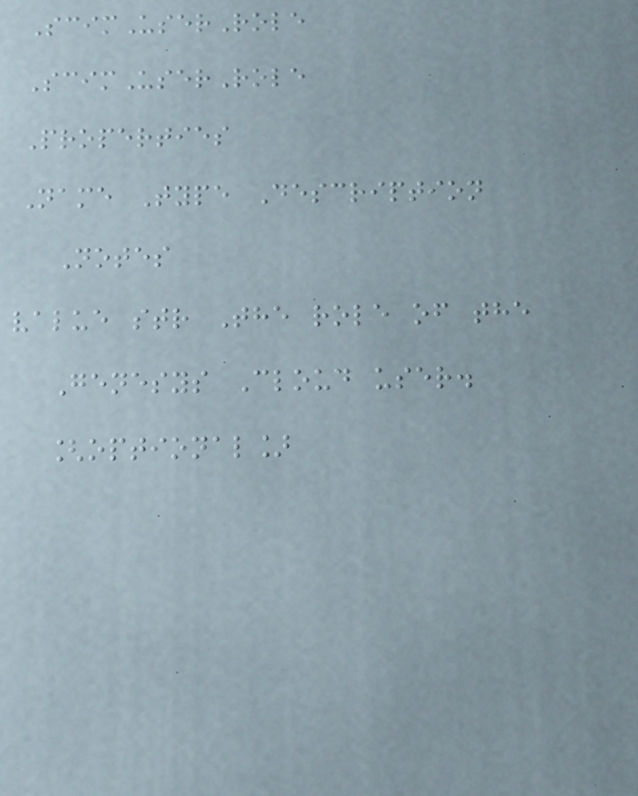ScimUserRole
ScimUserRole
Properties
Name Type Description
Notes
value str The role of the
Genesys Cloud user.
[optional]
